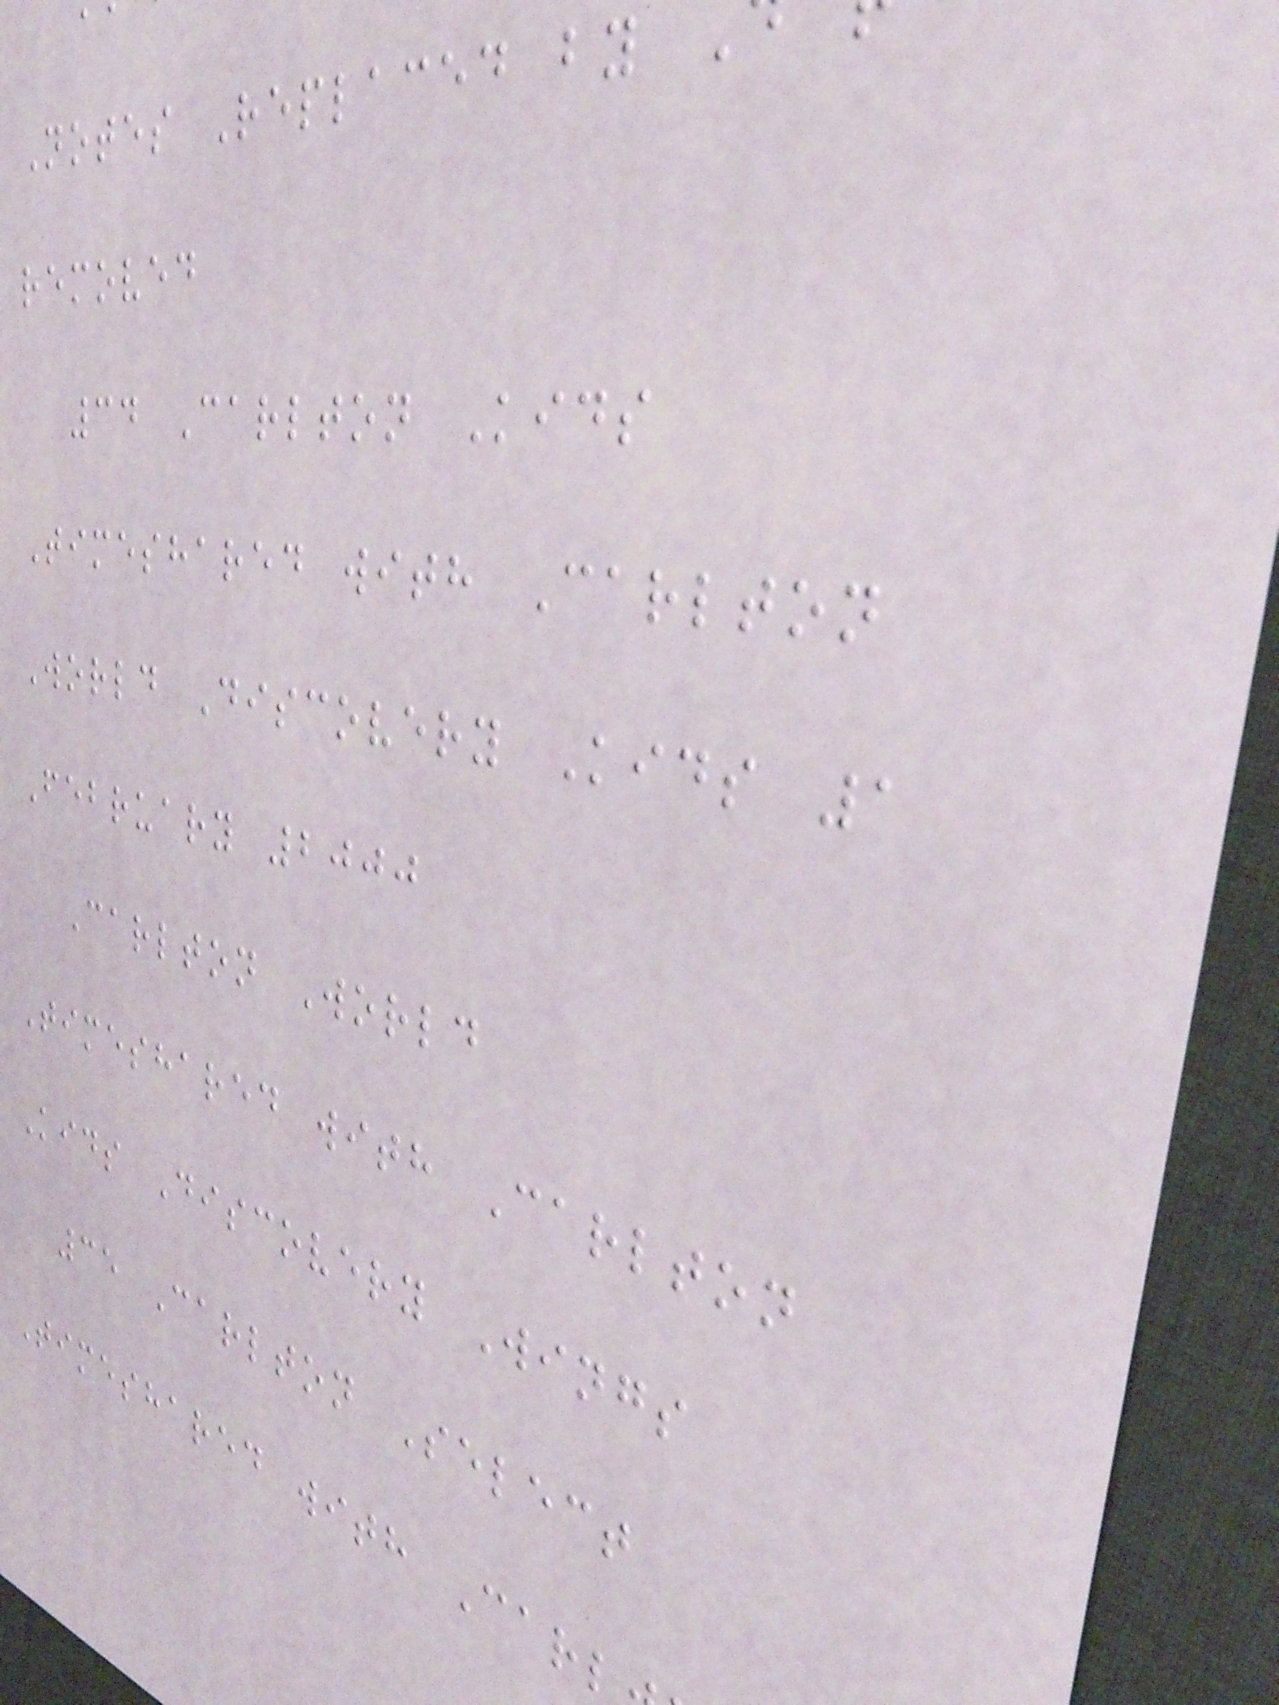Notes Replaced by
removed
34 Carlton Kids
Timeshared with Carlton
World Discovery Kids 1
February 2000
Carlton World
Timeshared with Carlton
Kids Discovery Wings
35 Carlton Select
Timeshared with Carl
